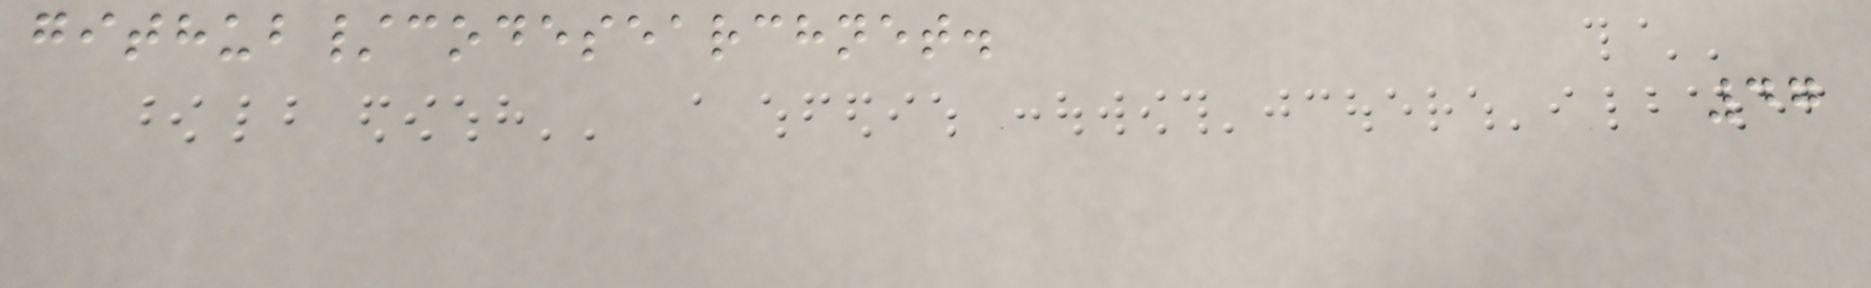github/codesearchnet.
47
